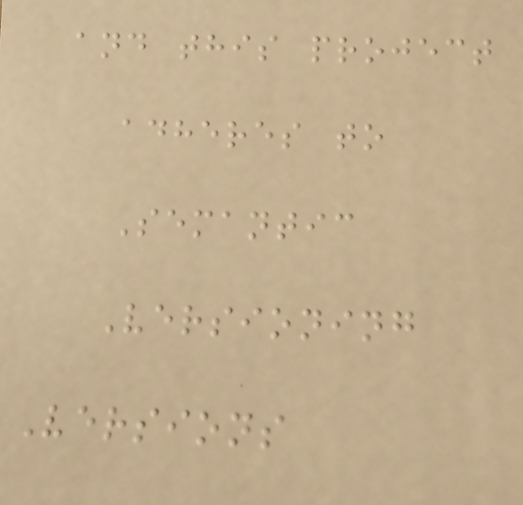and this project
adheres to
Semantic
Versioning
Versions
